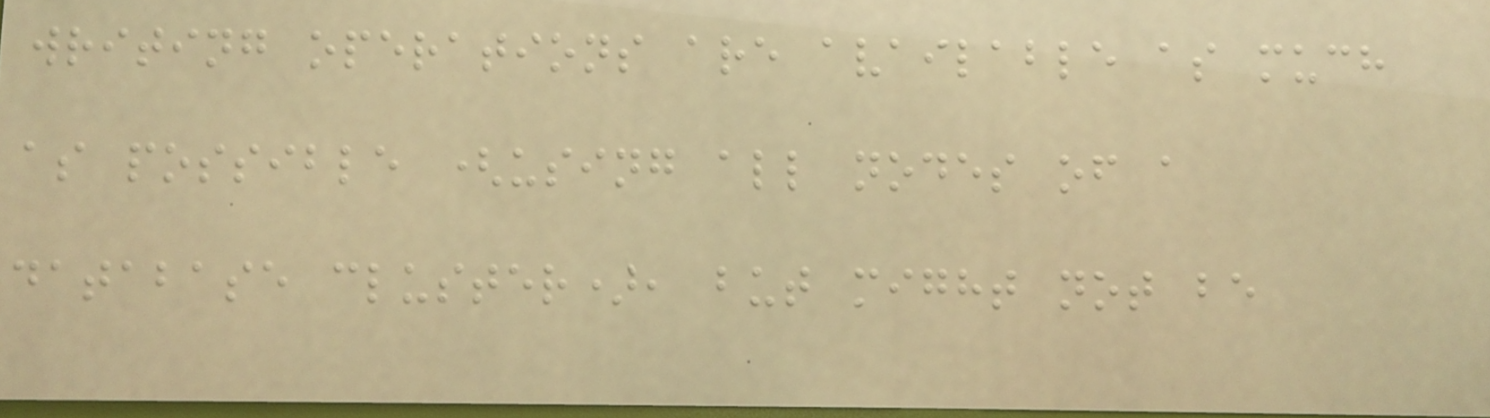writing operations are available as much
as possible (using all nodes of a
database cluster), but might not be
